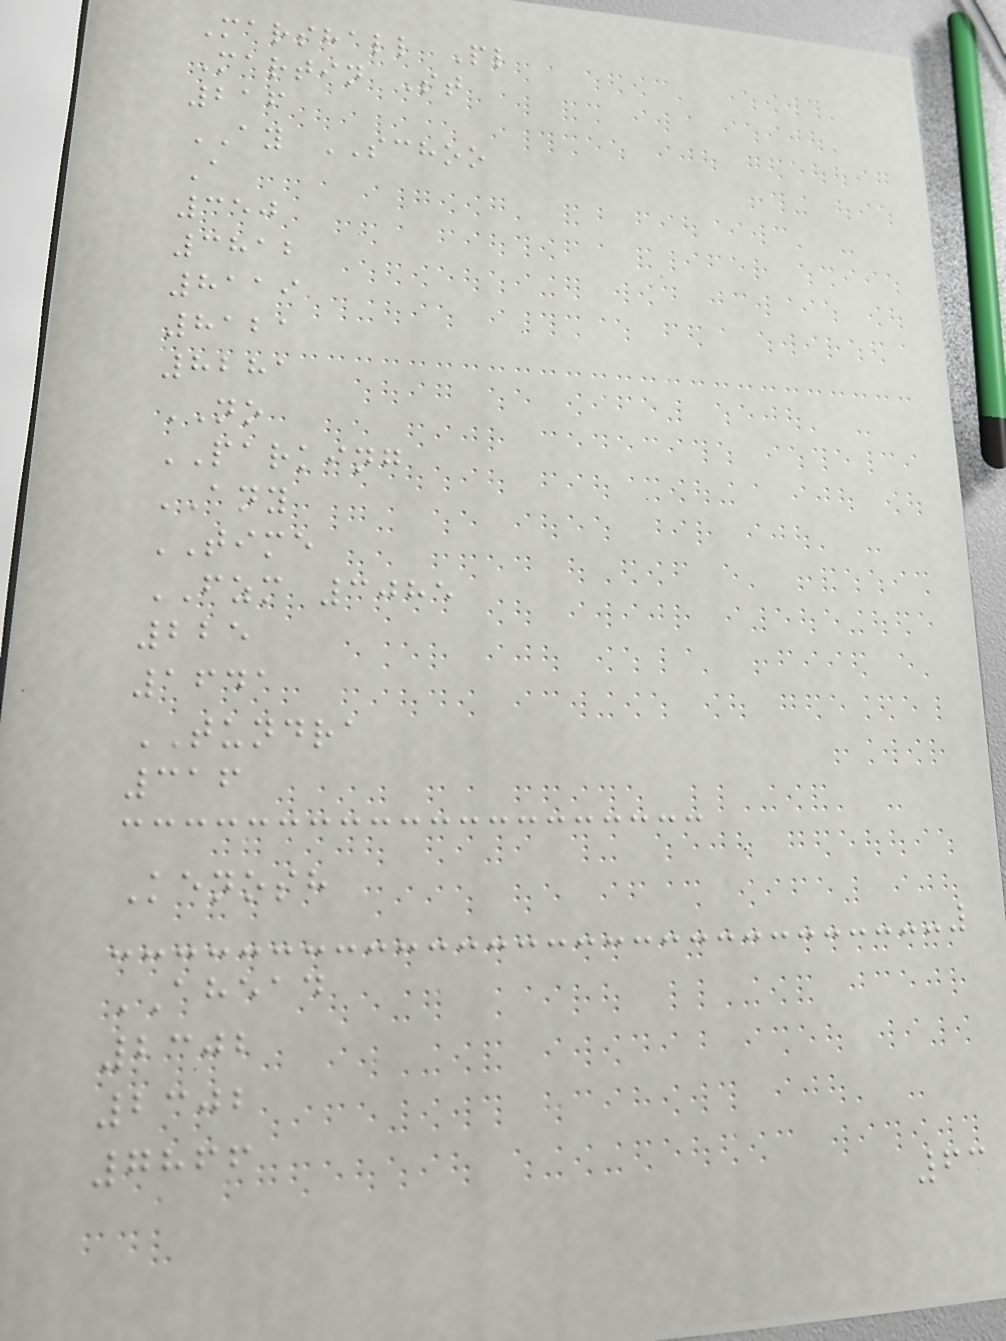Marshall Pl
Martin St
216
AY SCHOO
A
350
3812
8119
8121
8281
NO
PARKING
ANY
TIME
FZM 3085
225
1641
TUNDRA
316
Kenosh
AHEAD
2302
2302
7866
63
